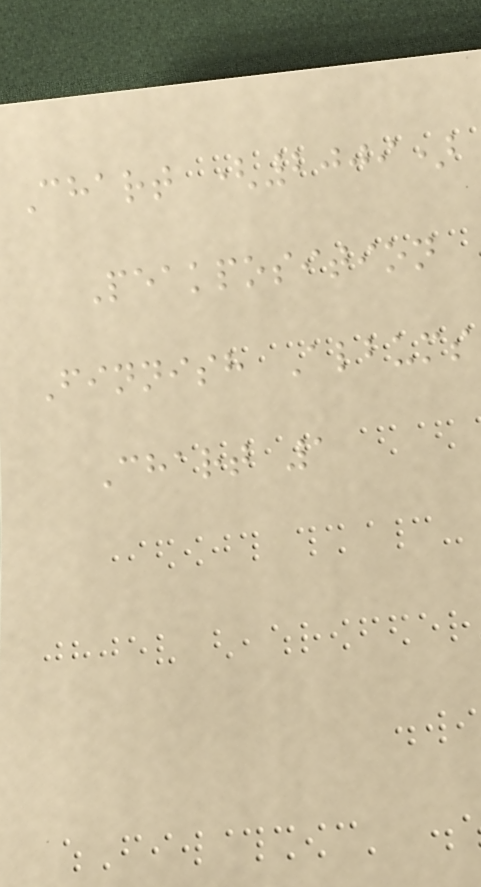Chart (2009)
Peakposition
Finnish Albums
Chart 1
